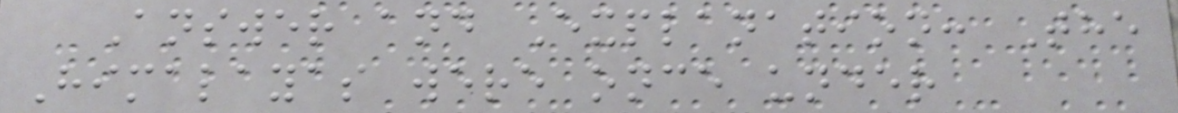Answer and Explanation: The
Himalayas were once under
